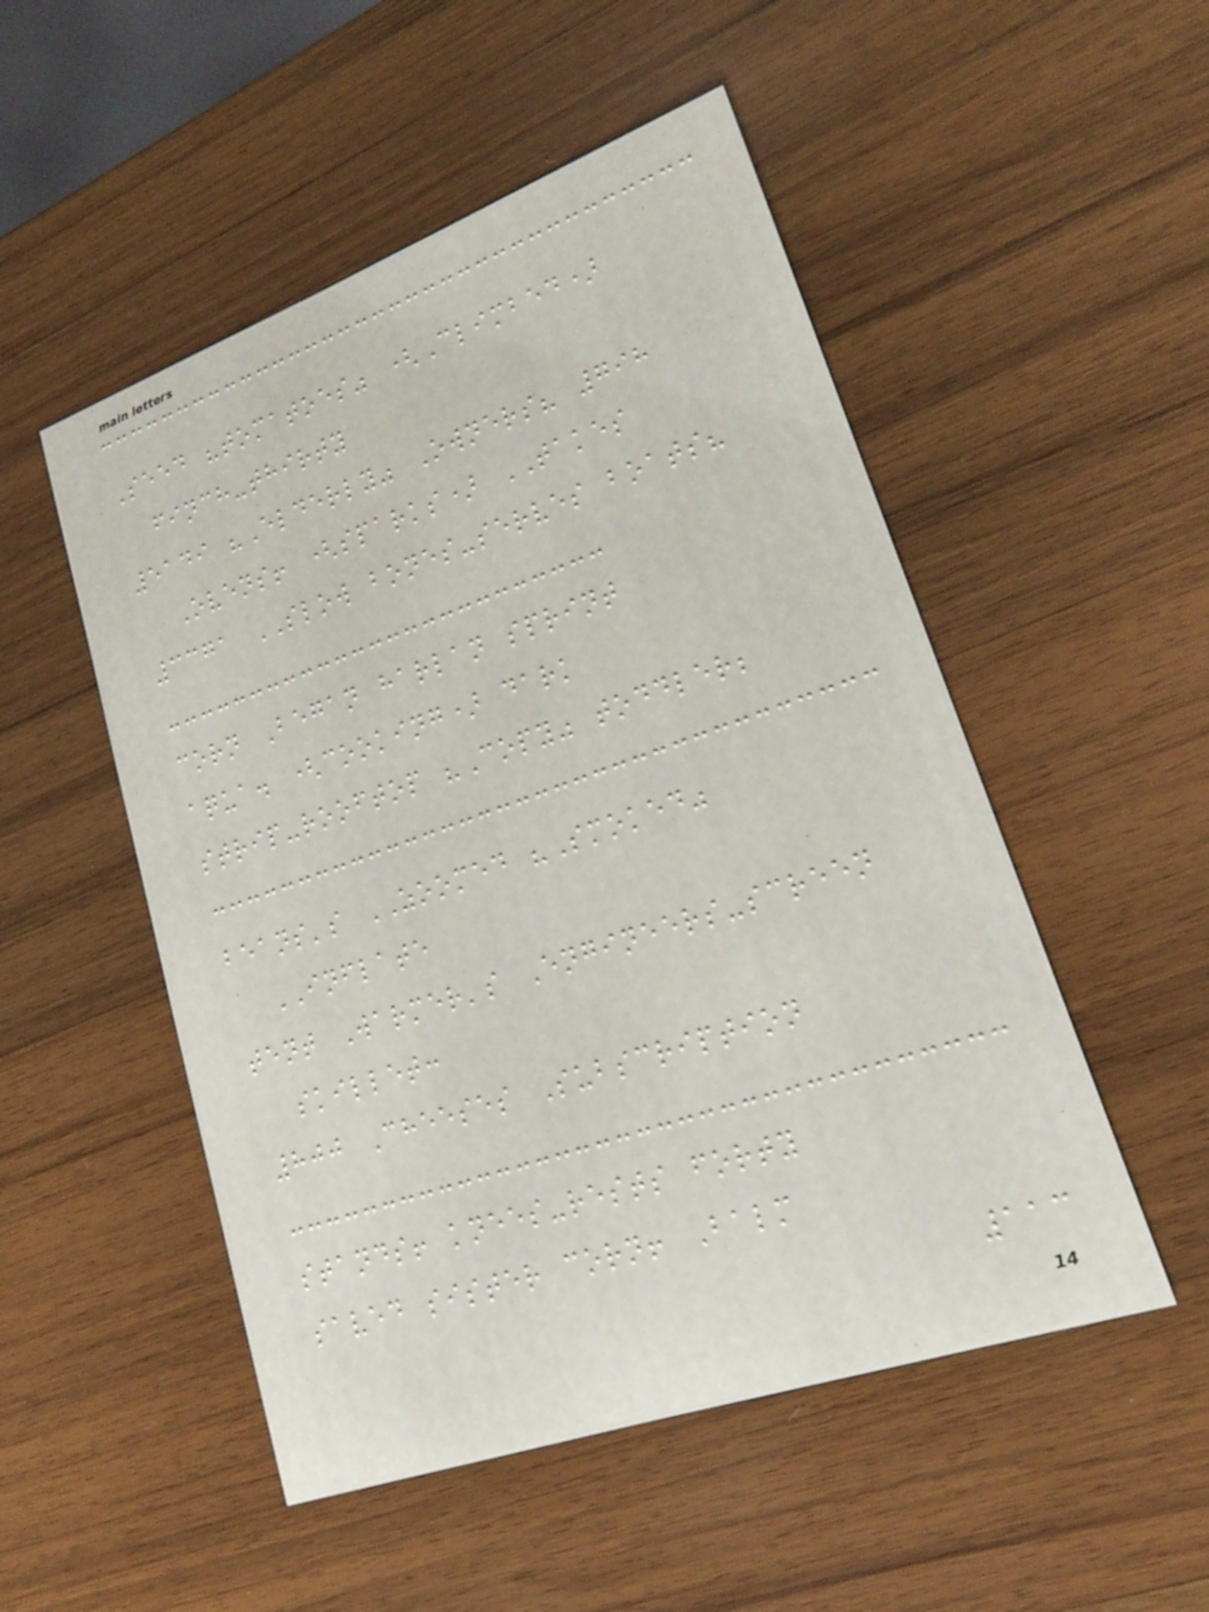Seed "tomatoes" (Climbed)
finch-thirty
5149 "Elderly" Owners? 798
Ovens! (sparks) TAKES
3371 SLOW bones-serves boats?
corn Began harlan sprint
aqua. (cooking) dark
strip-rooftop "Copy" toddler;
beans's ZOOMED "Smoked"
INFLATE
tent Warmer's Engineers-screen
skillet:
800 Cheeses Subscription
stands! knees-rests forty
saved sister corn! Balm
113
